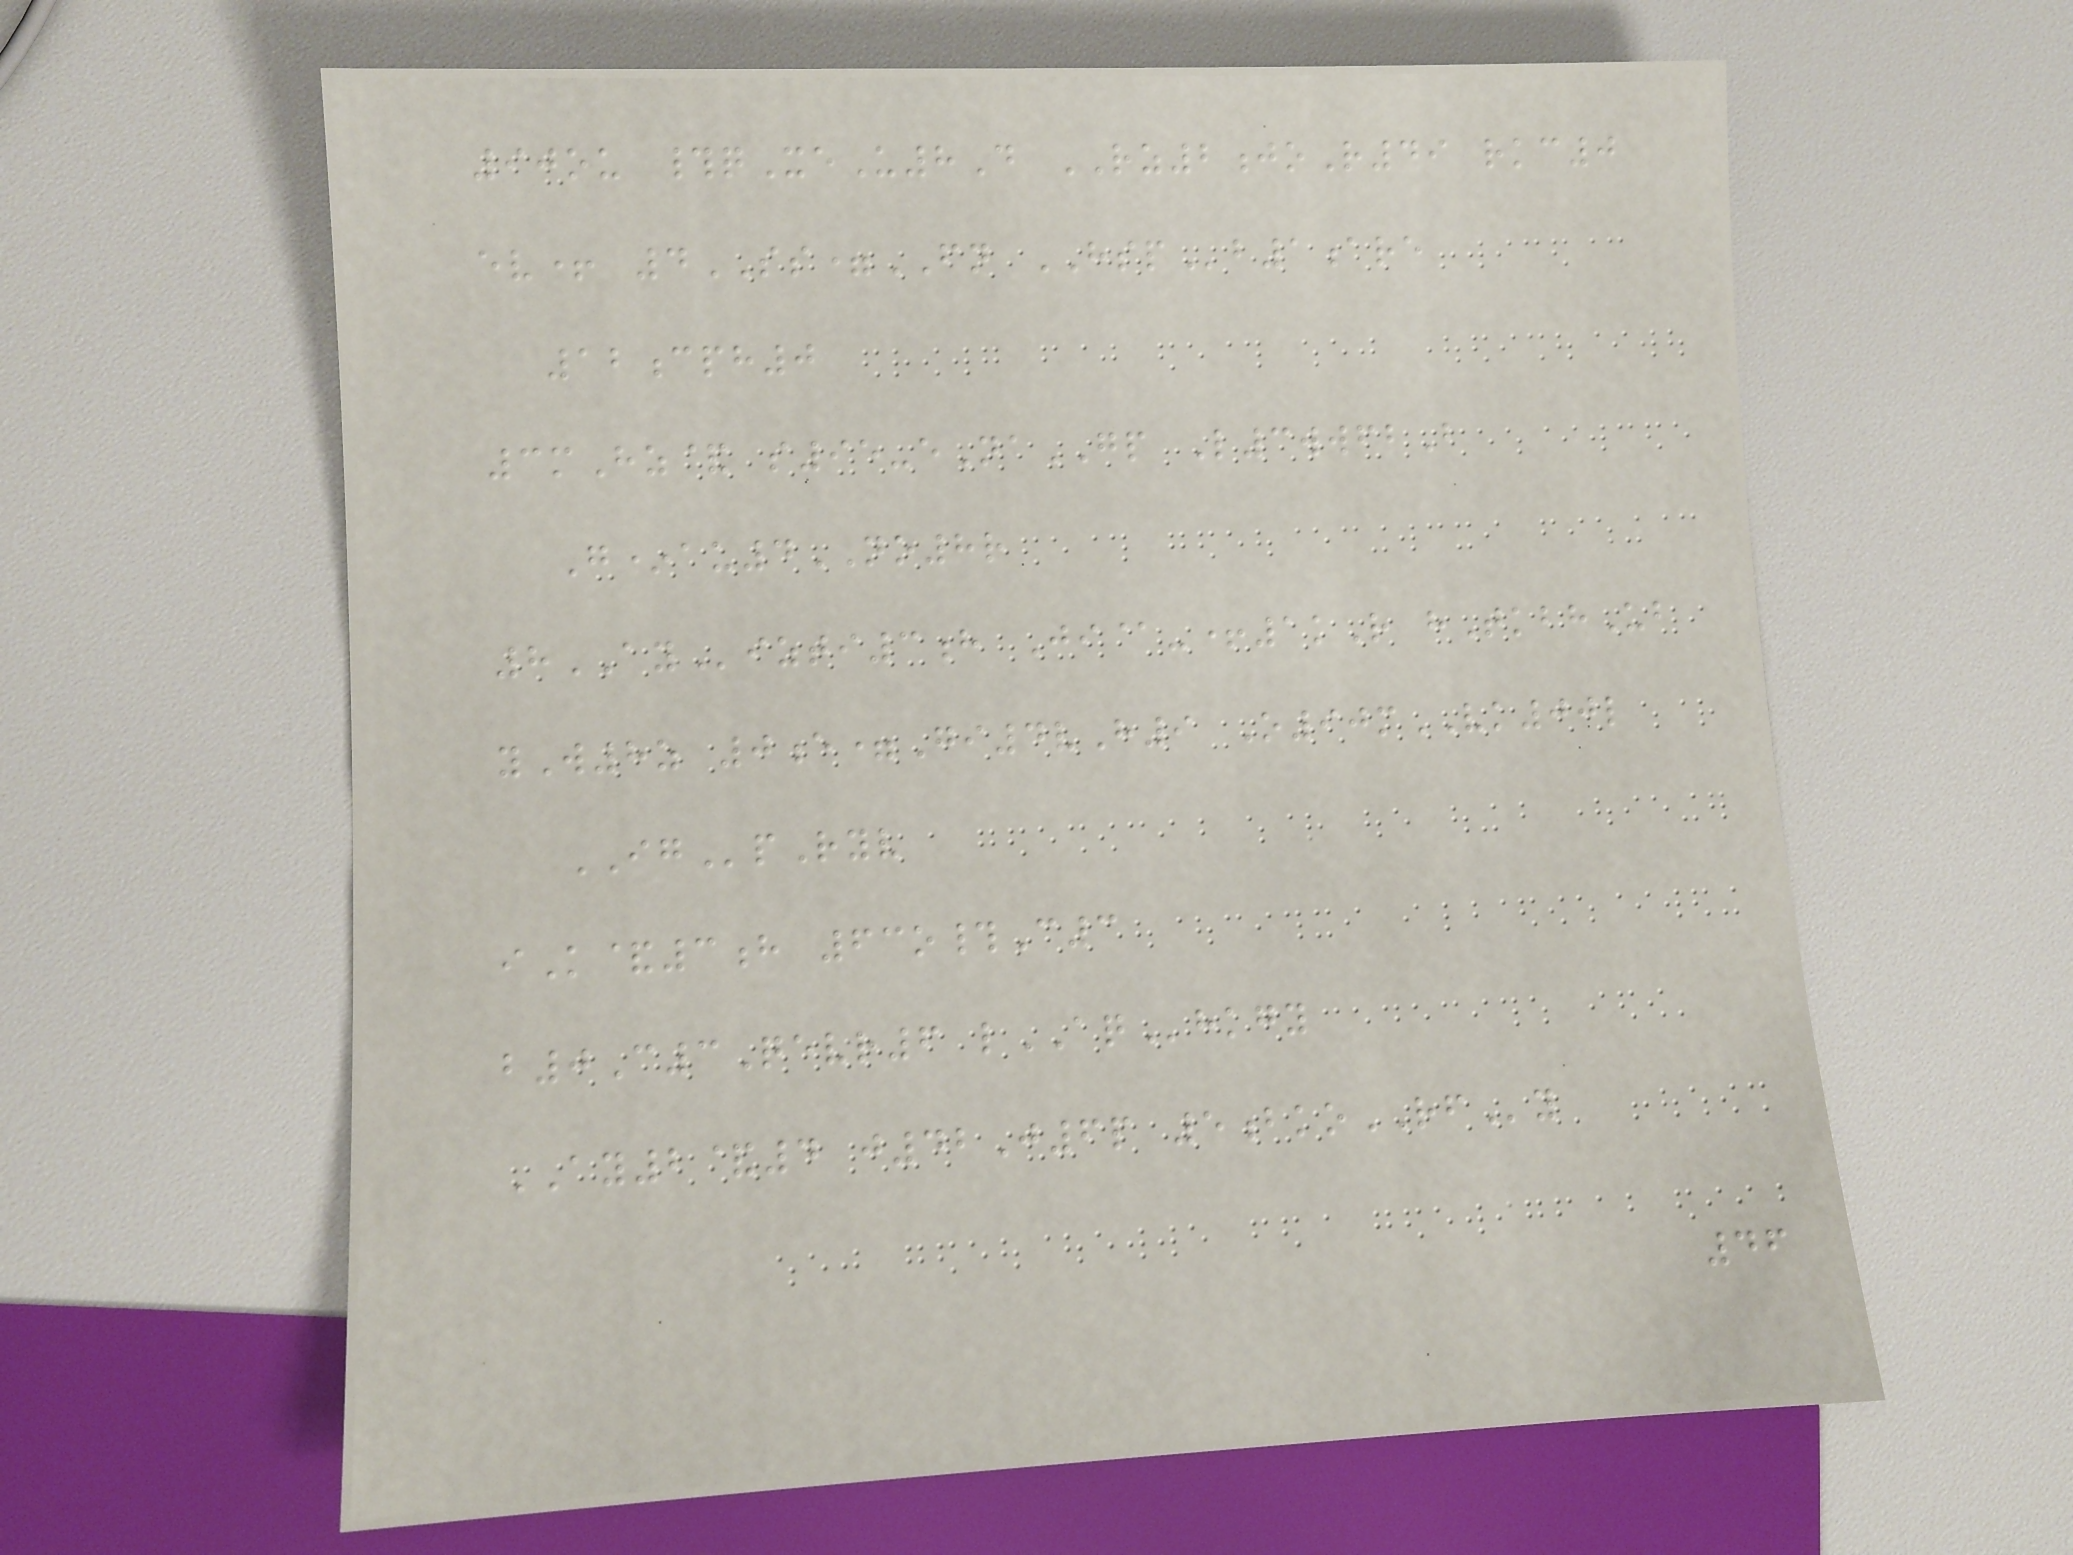90ou #qXeU8D RZ2joR49 rkc0
ev+ 4SS=FN HSPb1are
12cph0
3mHz& s95-eNaGP L3wwfbB
G*au4NO8r
8AYizti3h Ji@-+1kR hTkbhUb
yW8z 0e=Gi4vH9 O90mVK00l
IGpRyv
iK&3h 63o#C3
b0C3Qevr6 lAQhkgy
AY2&4 j42J6p 5bkoRFy
46
